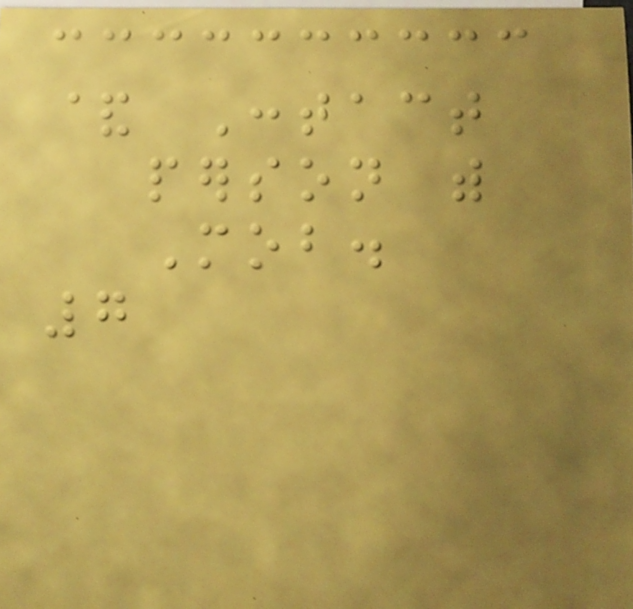& Contact
person with
Mob.
7
